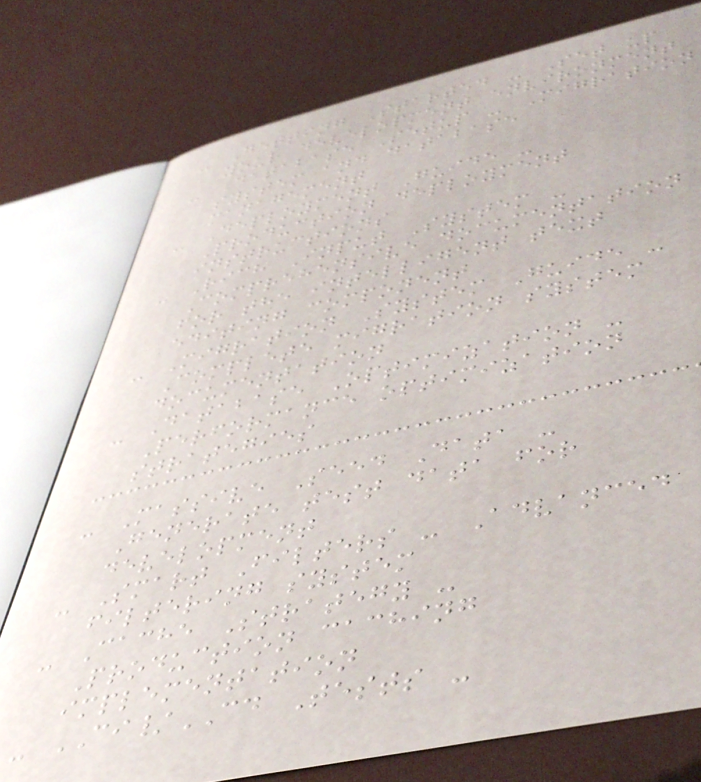- Getting Started - Set up
your development environment
- Database Setup - Migration
system and database
management
- Deployment Guide -
Production deployment
instructions
- Rich Input System -
Comprehensive documentation
for the intelligent text
editing component
- Migration System Guide -
Complete migration system
documentation
- Database Optimization -
Performance optimization
strategies
- Massive Seed Data -
Generate test data for
development
- Smart Filters - Advanced
filtering system
- Cache Strategy -
Production caching
implementation
- CI/CD Tests -
